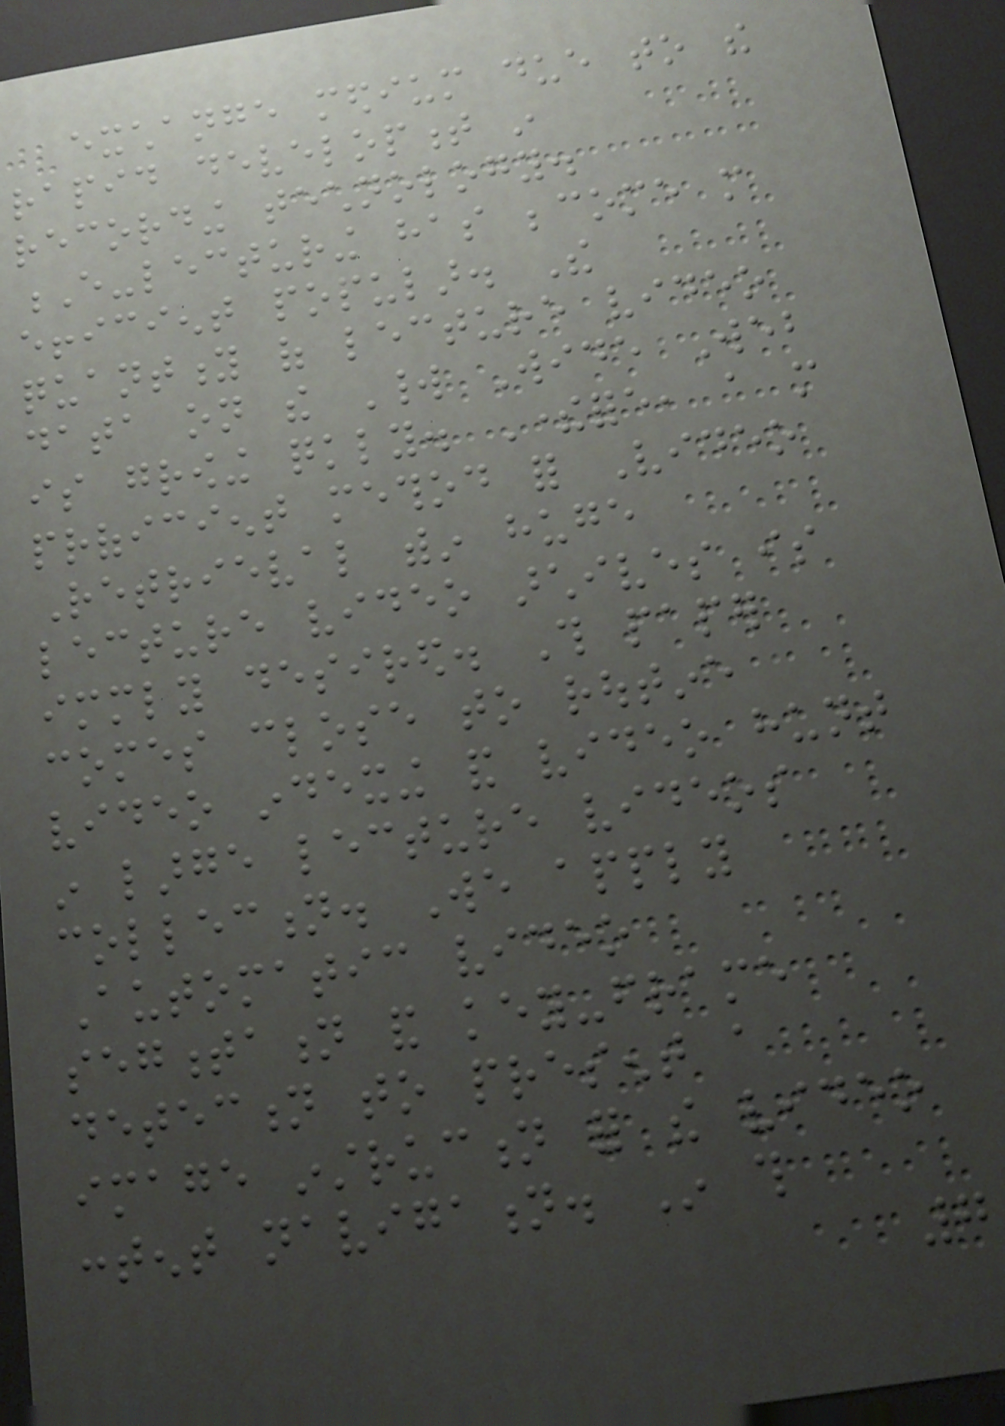exchange medium due to the
rapid development in
recording technology.
E-lecturing has become more
efficient popular. The
quantity of lecture video
data on the World Wide Web
is growing quickly. Therefore, a more
proficient method for Video
Retrieval within huge
lecture video archives is
immediately desired. This paper
comes close to routine
video indexing and video hunt
in large lecture videos
collection. We apply
Automatic video
segmentation and key-frame
detection to present a
image instruction for the video
content navigation. In this
7
